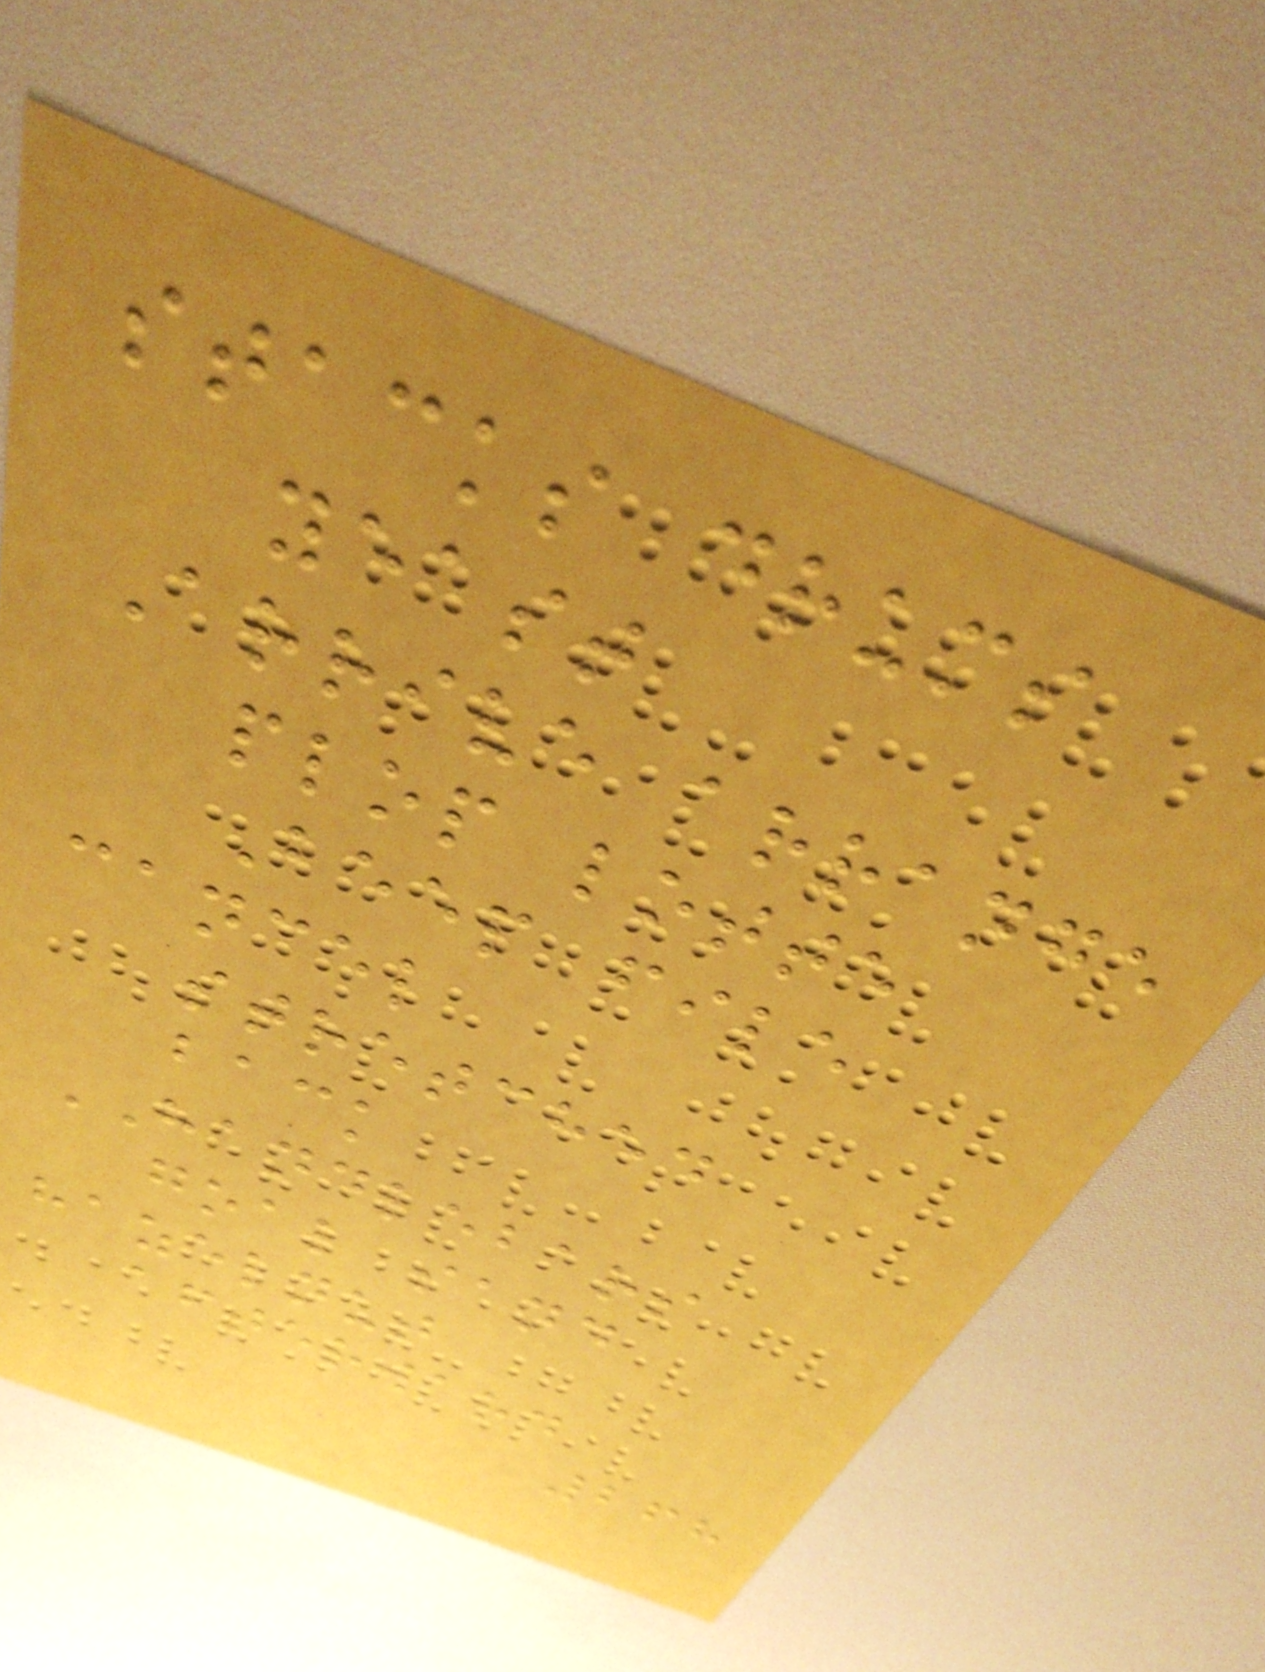stacks drums
yeast
Arrive arrange
plop lotte
Beep file
cancel
stretched
back
HANDLEBARS
goal sand
hazelnut
afterward
268
